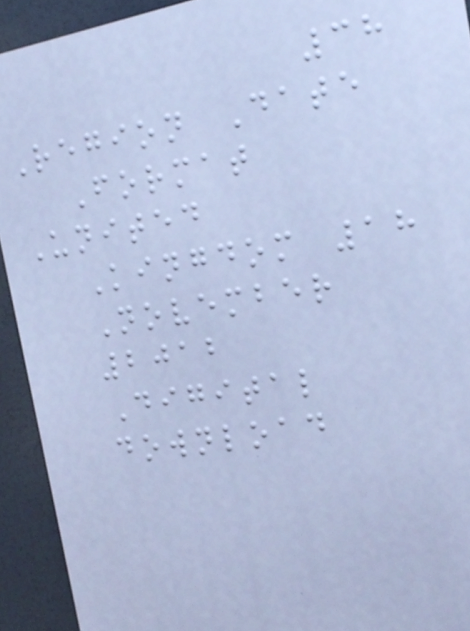38
Region Date
Format
United
Kingdom 18
November
2012
Digital
download
